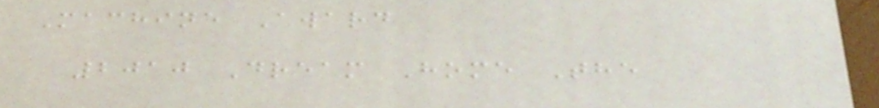Machine Award
2010 Dream Home The
